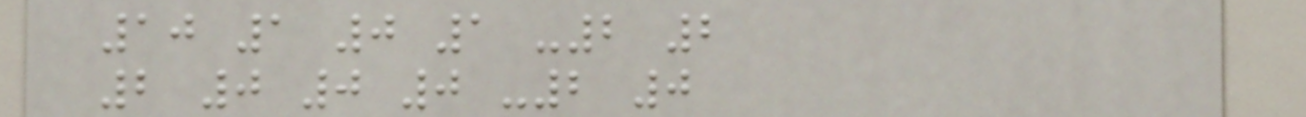10 1 0 1 -2 2
2 0 0 0 -2 0
